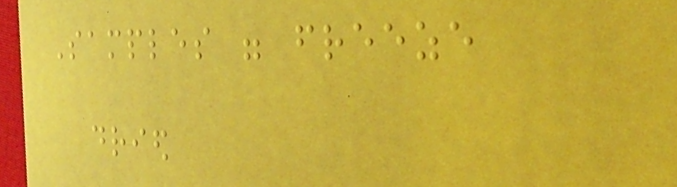Samples were freeze
dried
